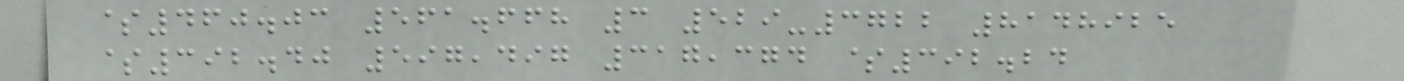$460.03 561.668 3 529-3722 8148925
$392.40 597,497 317,374 $392.24
